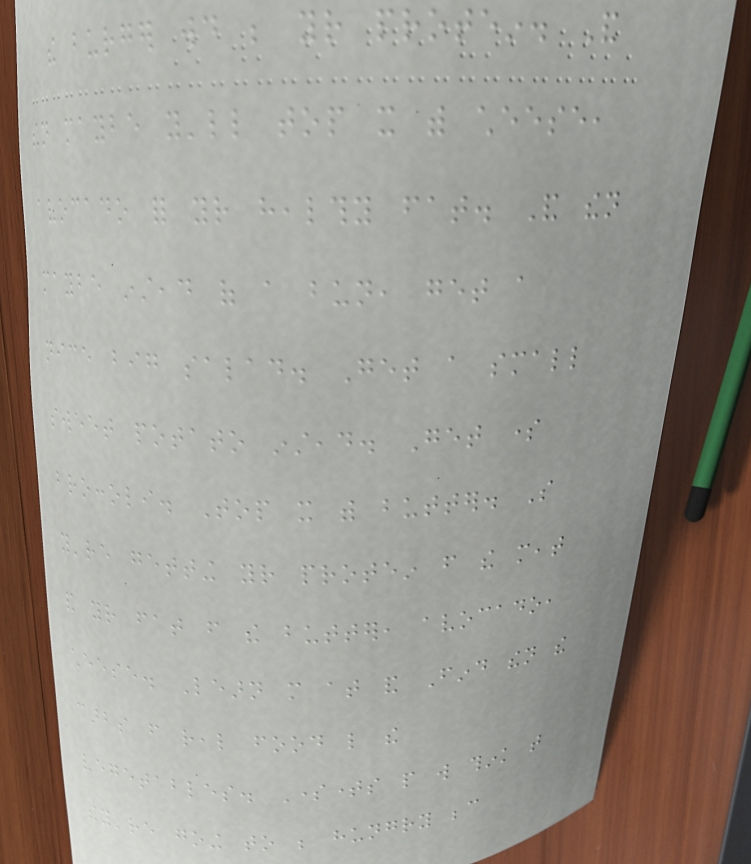the burger would be your protein. And
then maybe you'll top it with cheese,
avocado for your healthy fat. And then
maybe instead of a bun, get a
nice big salad. Get a small
sweet potato instead. Get some
broccoli. Top it with butter. So
you're getting your protein from the meat
and your fat from the butter, avocado,
cheese. Learn more at and Find then the
carbs from real food like the
vegetables. Sometimes people will think that
they're going to be hungry because
